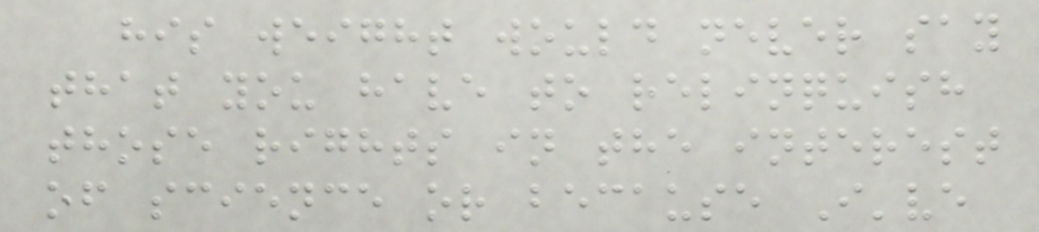his weight would never say
that you have to relinquish
those rights in the interest
of science or because I've
